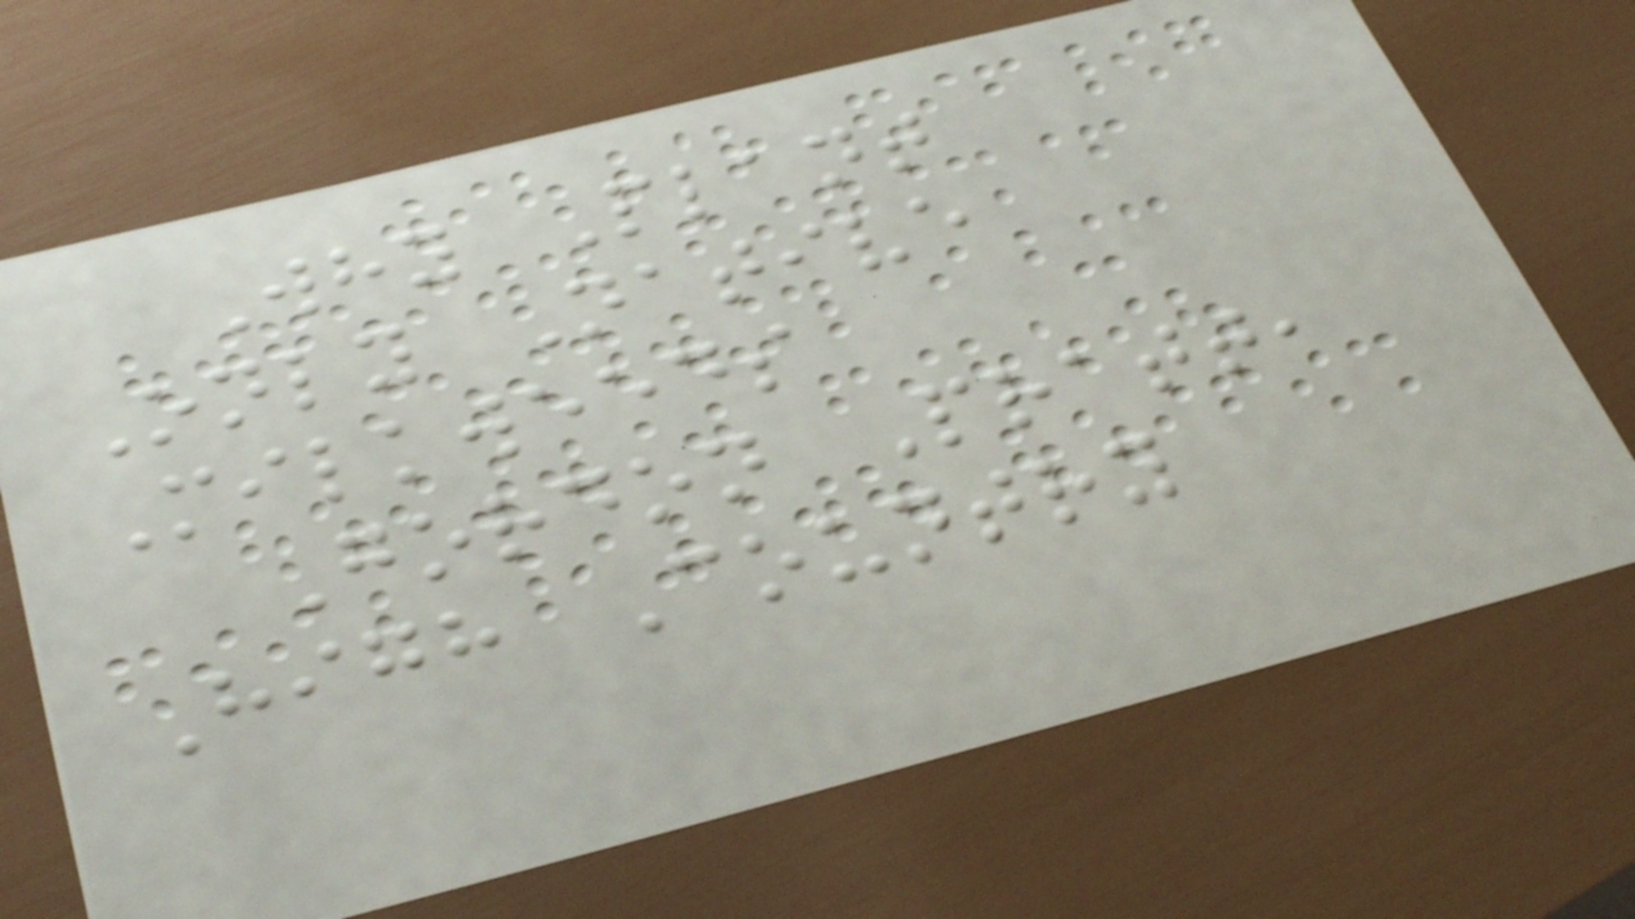Why Plant
Only Native
Milkweeds
Gordon Pratt,
High Country
